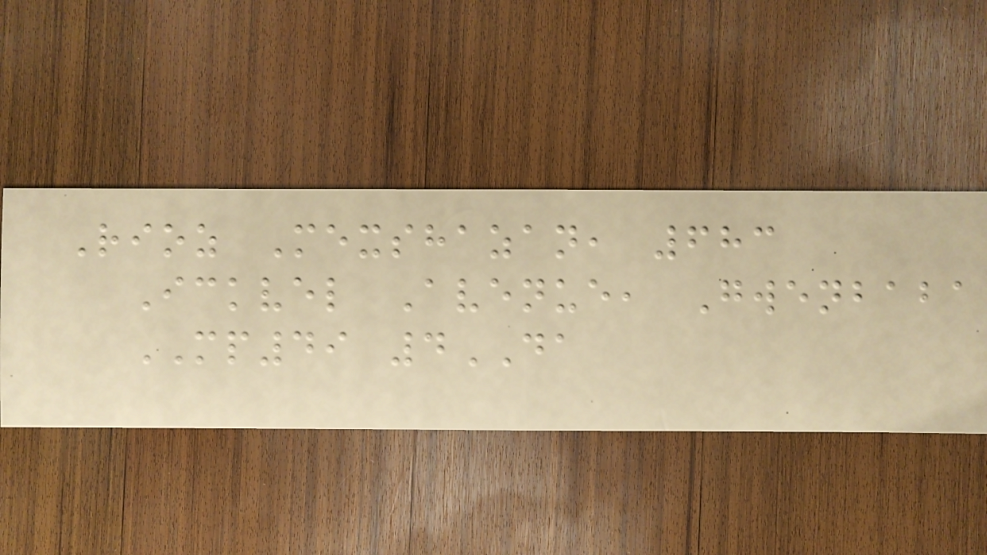Rioz Mexshazan, 683
Ickvel Avenue, Gwenbaba
MP49 4DA
